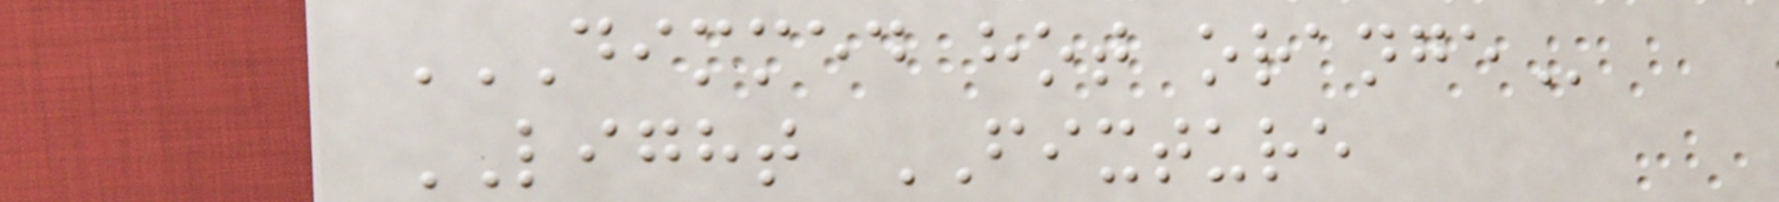DIMMED HOT ORANGE
LIGHT FIXTURE
